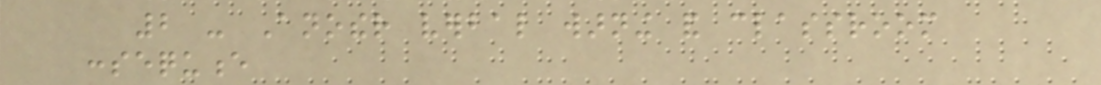2 - Another verbal warning and classroom
consequence
